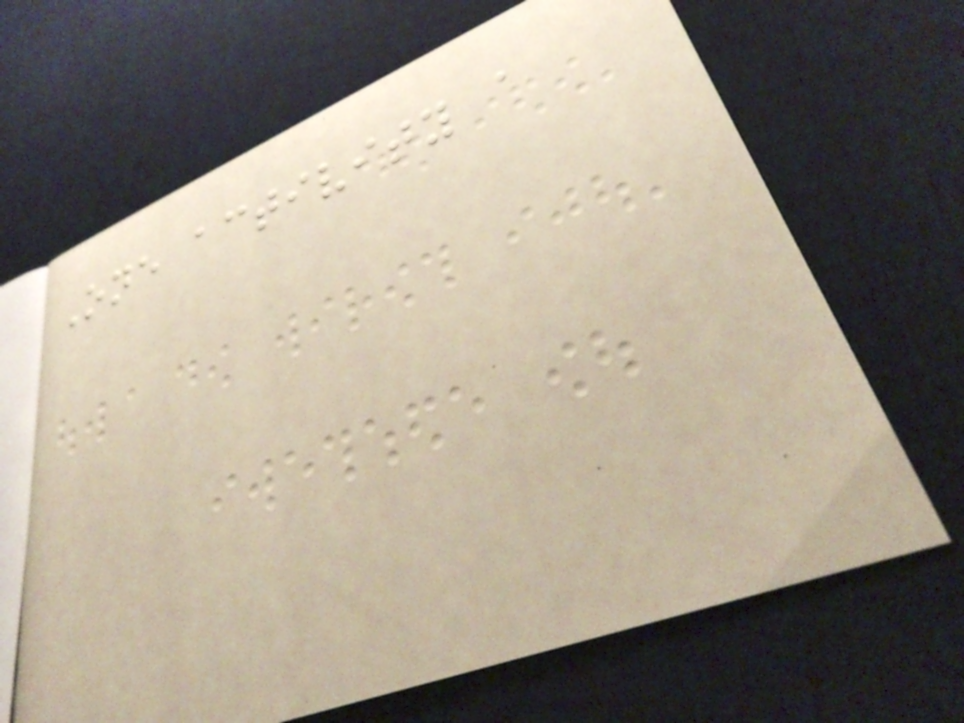One activity a
